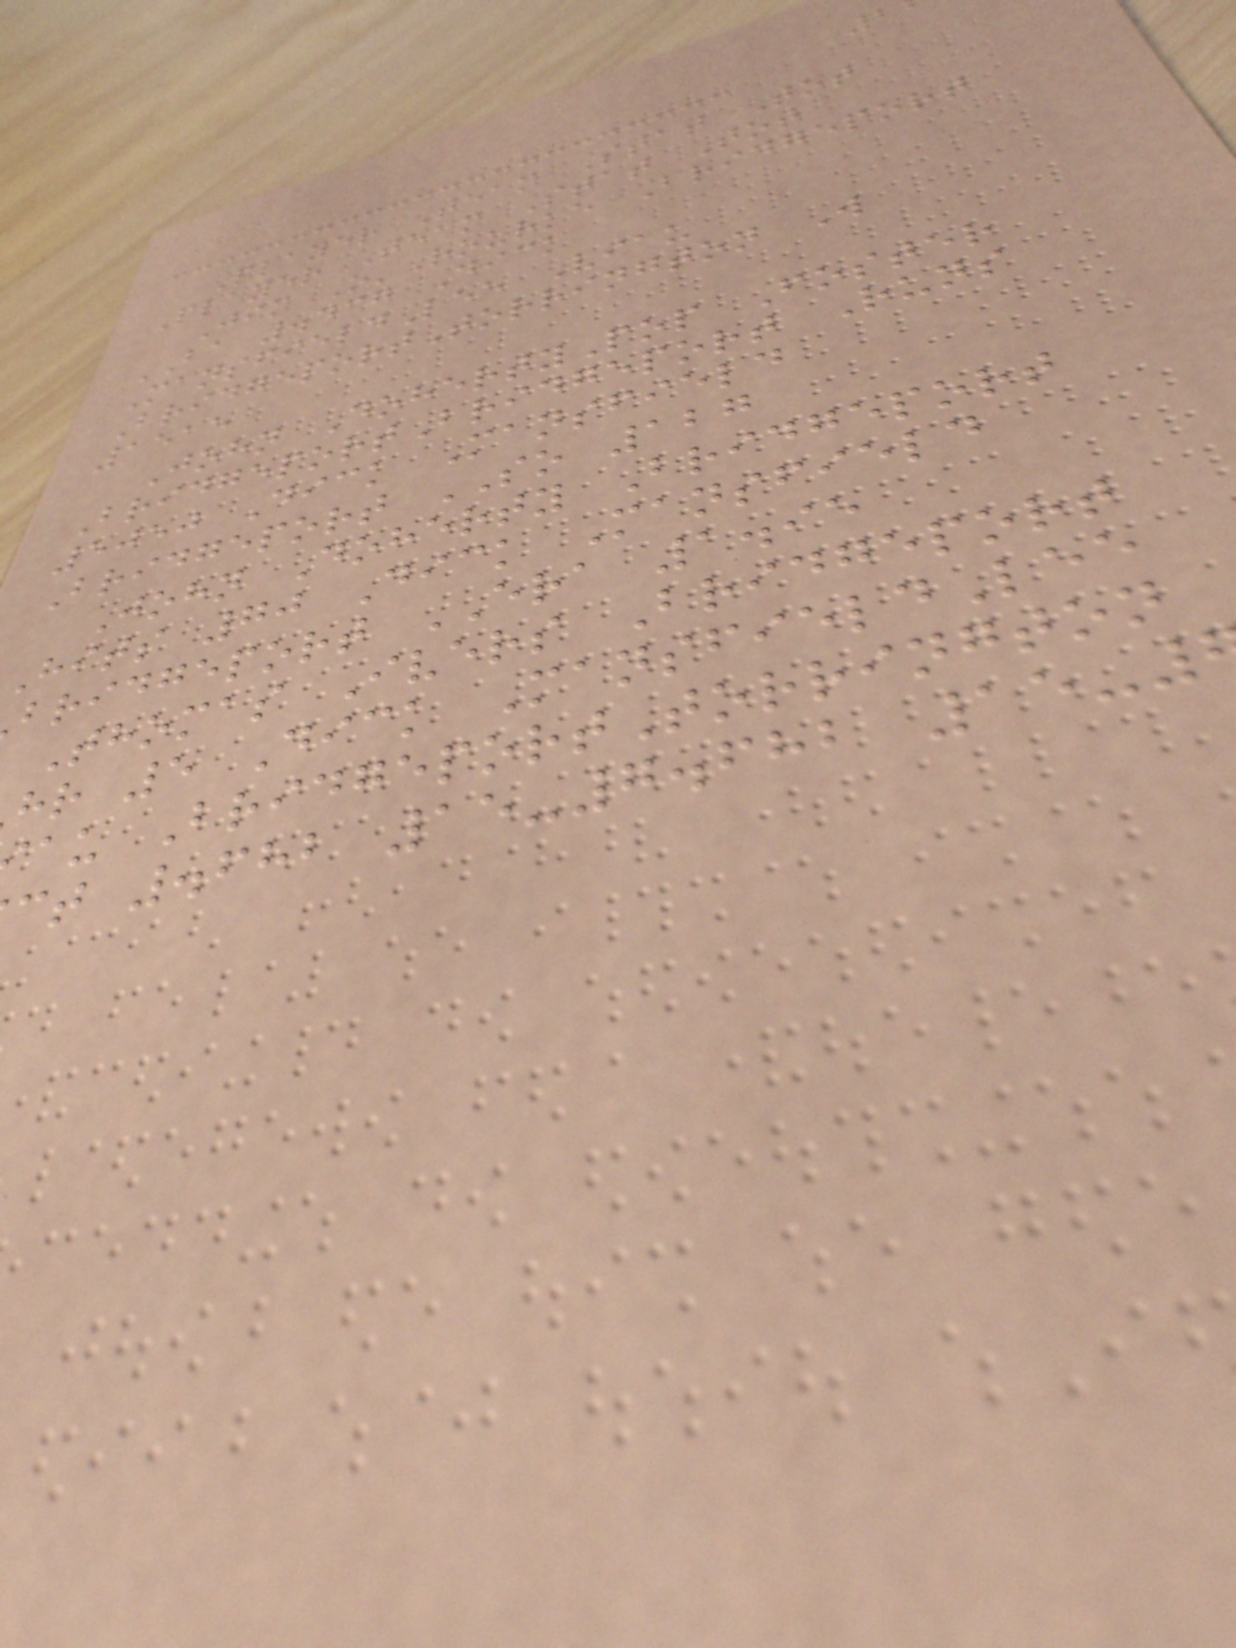Player Team Stat Tot
Player Team Stat Tot
Jim O'Rourke Bridgeport
BA .437 Dick
MansfieldLee Viau
BridgeportTorrington W
1515
John DohertyPop Foster
BridgeportBridgeport Runs
5050 Dick Mansfield
Bridgeport SO 127
John Doherty Bridgeport
Hits 70 Dick Mansfield
bridgeport ERA 1.95
Thomas Ivers Bridgeport
hr 5 Dick MansfieldLee
au BridgeportTorrington
ct .682 15-7.682 15-
